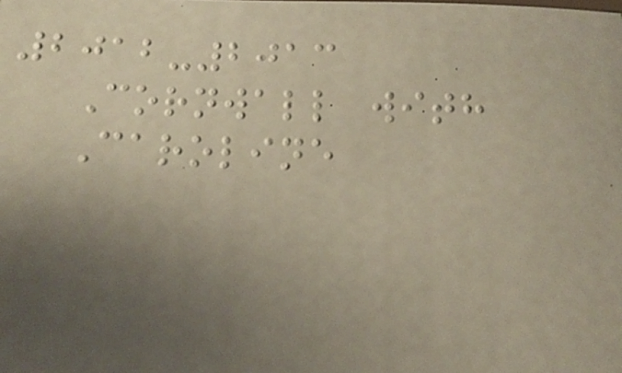2012-2013
Cornwall with
Caroline
